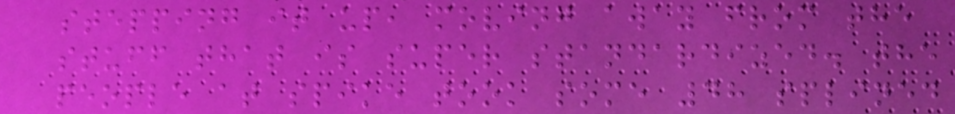stepping it up, moving away from the
stuff that is super standardized. the
people at spike took some 48 splined
